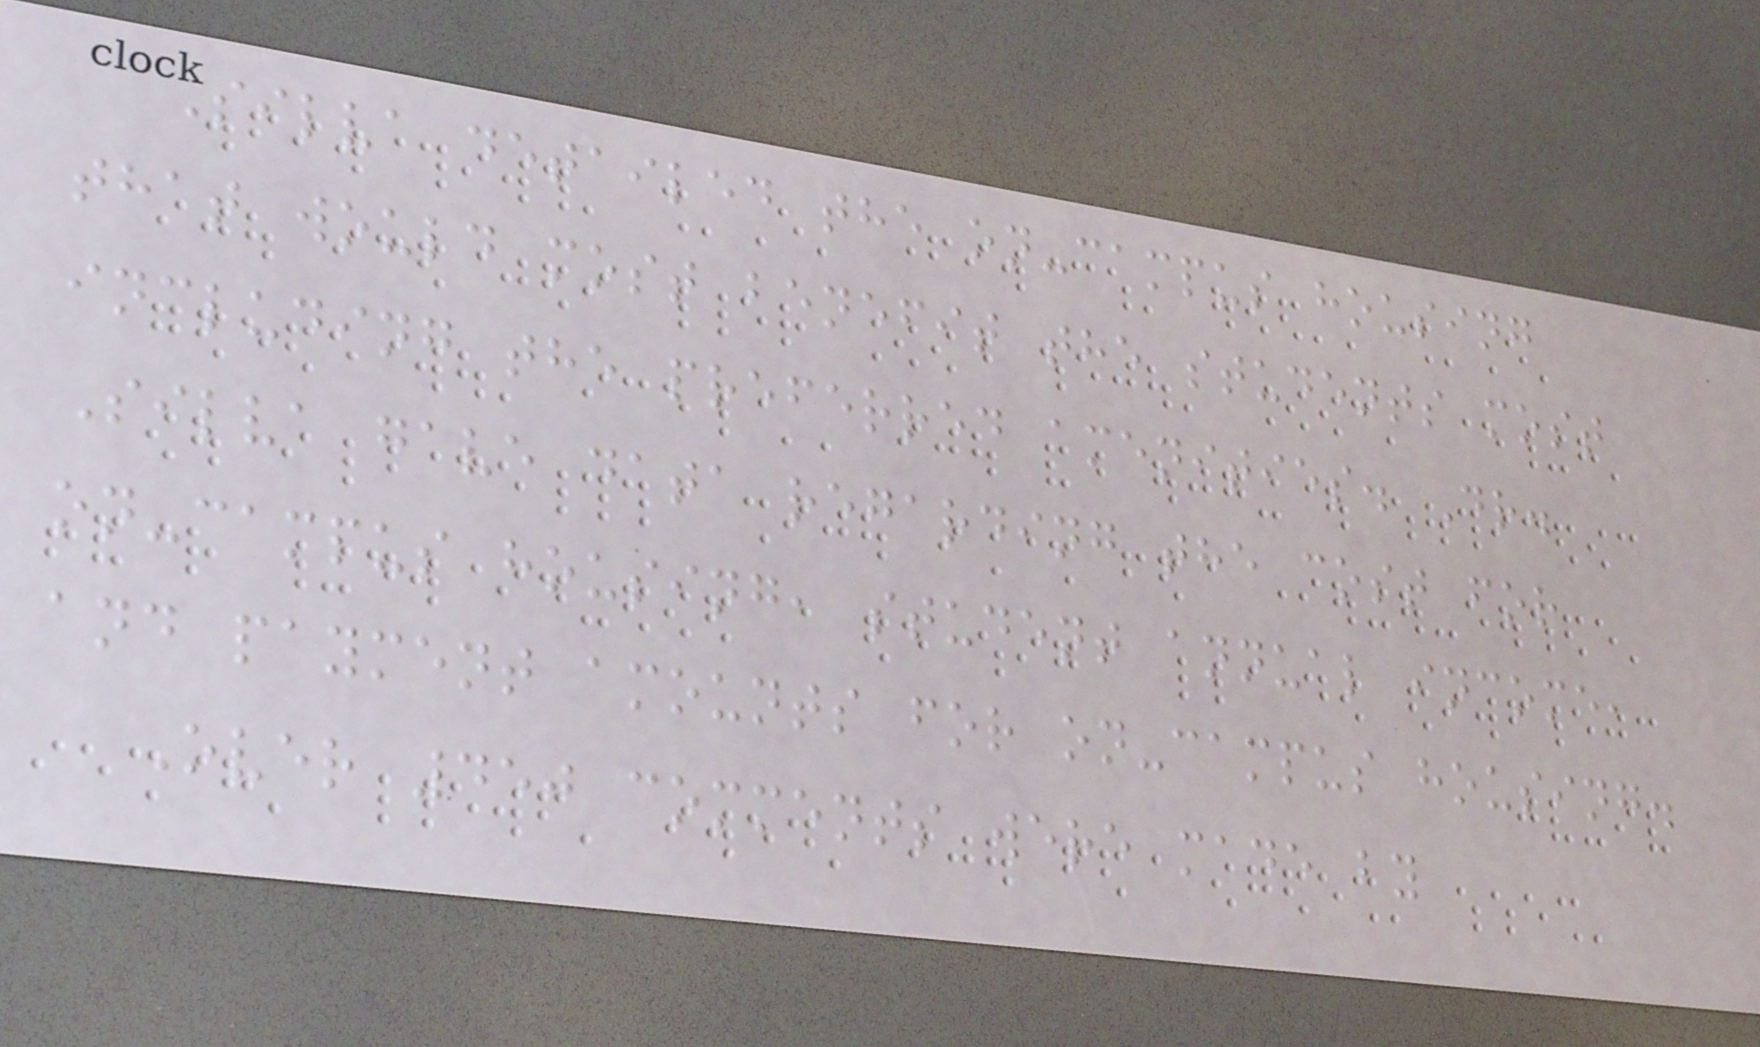Silva detailed the on-campus housing
that would most benefit the students most
including the preferred amenities. Dr.
Silva gave data regarding the cost for
on-campus housing, student annual income,
and payment amounts for on-campus housing.
Over 450 comments were made by
